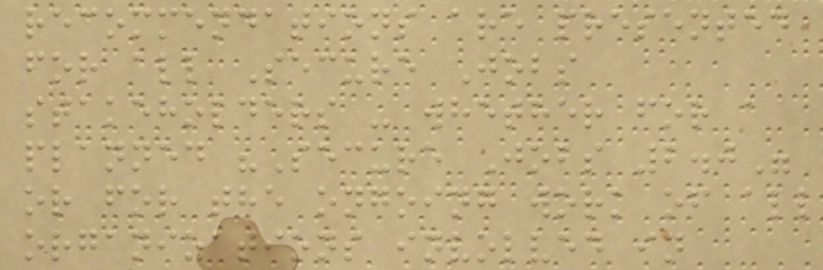recommendations are presented
for all Secure Jobs
stakeholders - whether for a
planned "Secure Jobs 2.0"
or for the ongoing work of all
organizations involved in
